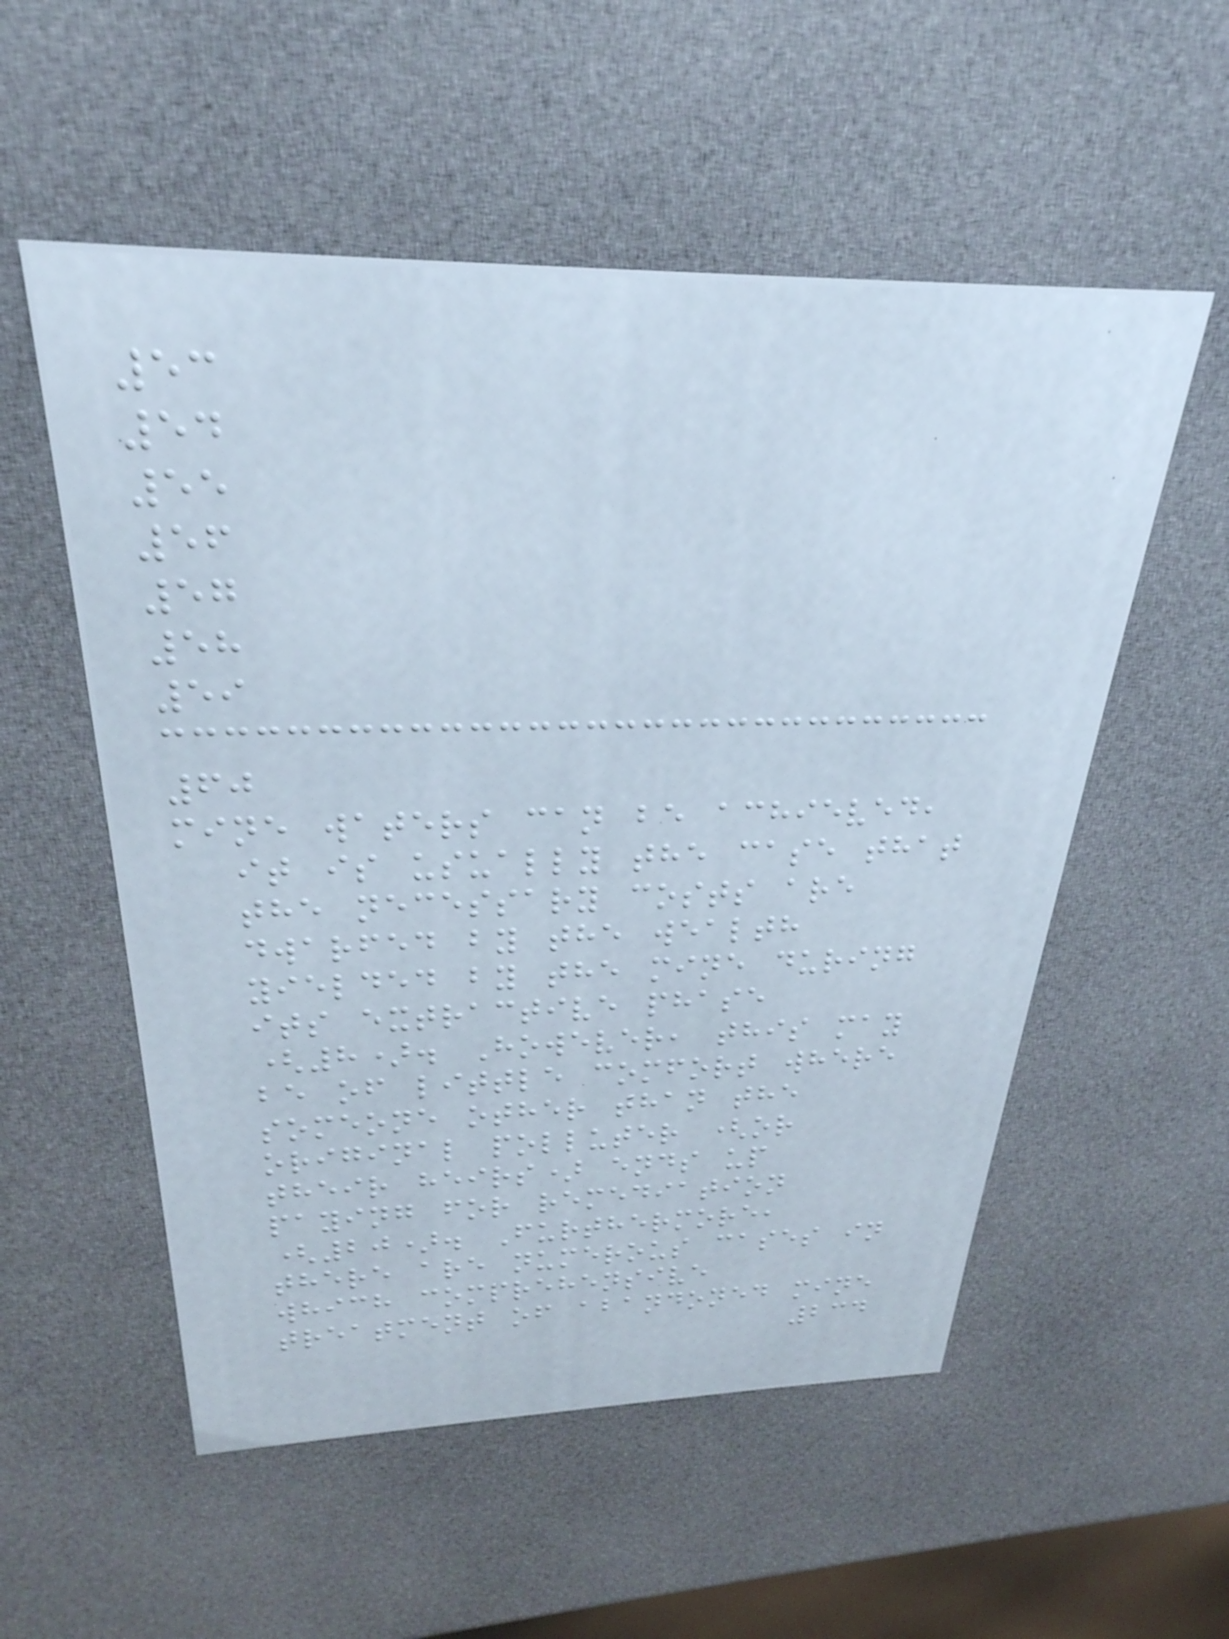53
54
55
56
57
58
59
60
mine waters can be achieved,
it is usually the case that
the necessary costs are
dwarfed by the wealth
yielded by the mine during
its extractive phase
(8). However, this may
be of little comfort where
someone other than the
original polluter (or
their heirs) ends up
paying for remediation
(20). Furthermore,
there are numerous cases in
which comprehensive
treatment of abandoned mine
234
